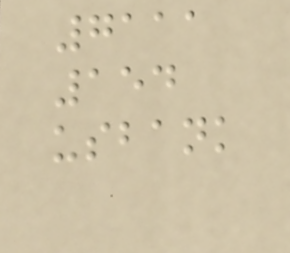7111
154
usbank
